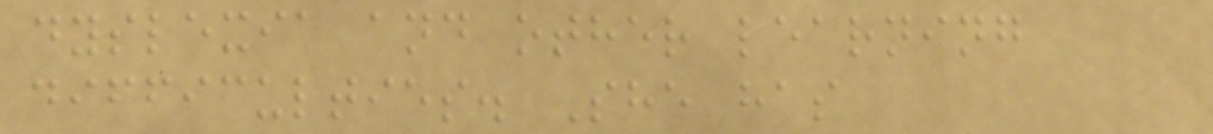dyslexia and other learning
difficulties. She has
